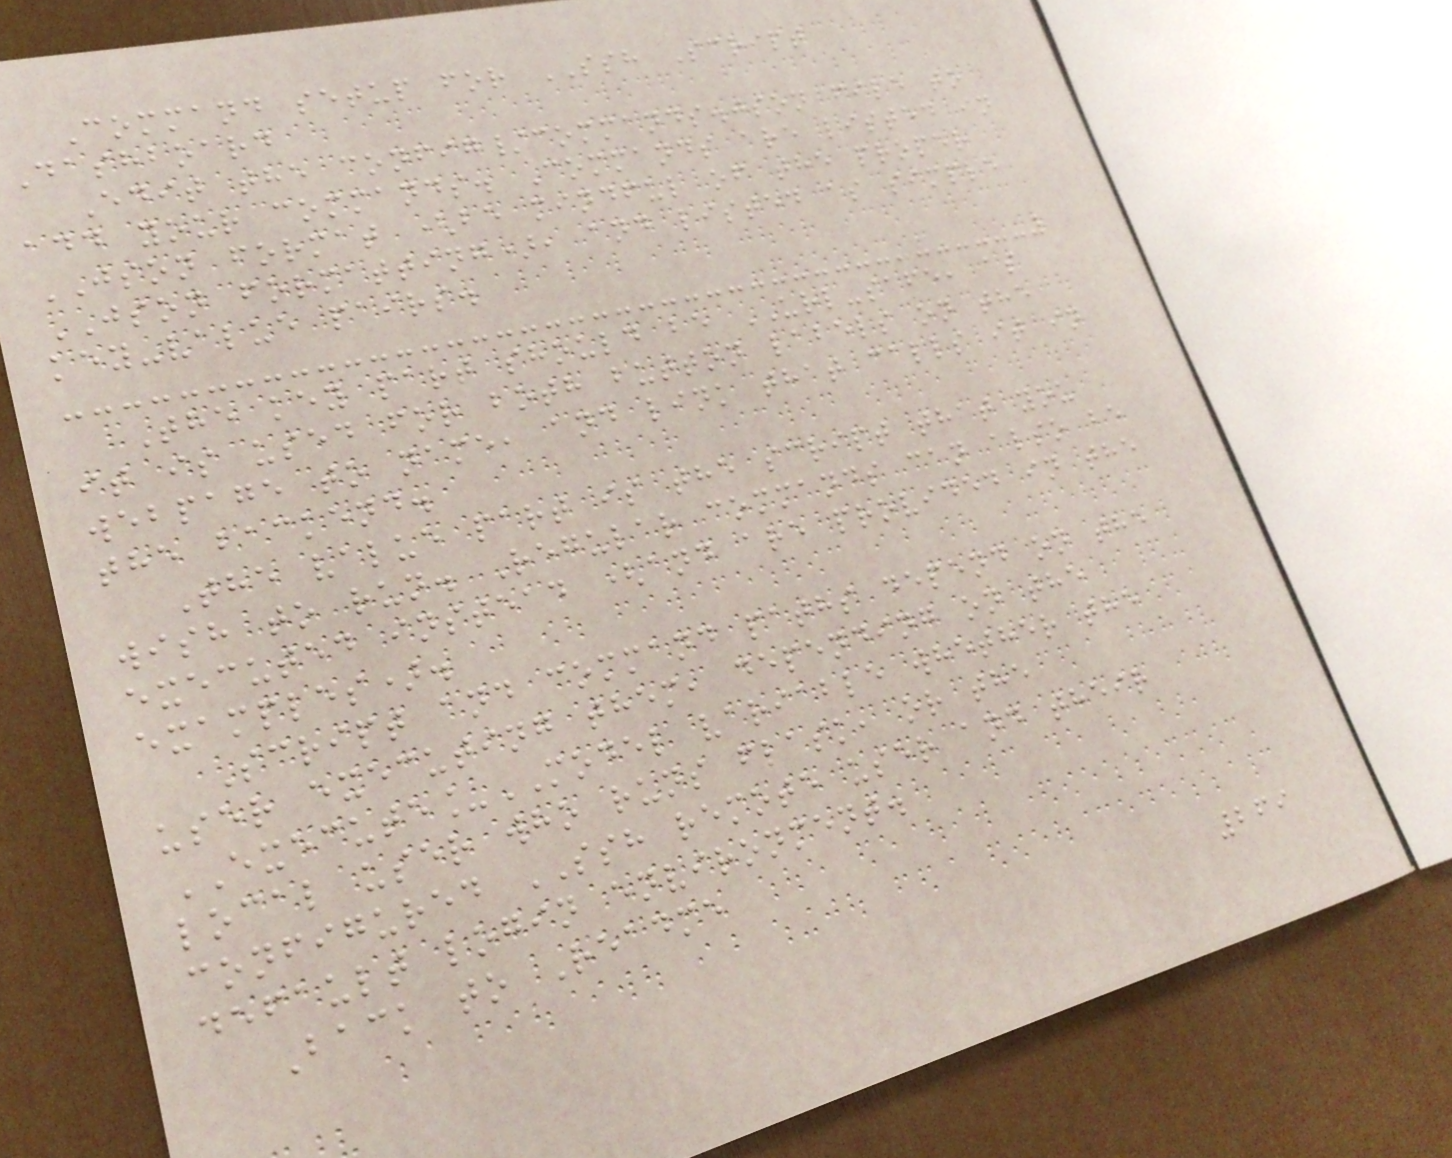Command setup for SSH Script
Dashboard
Edit the config/commands.json file to
add your commands. Commands are listed in
JSON format (be mindful of the proper
JSON formatting), and listed as simple
key-value pairs.
The key part should be URL-safe, as
it is used for both button labels on the
webpage to name, and link that calls it in
the backend.
The value part is the script that you
wish to run. Regular commands can also be
executed instead (and are provided in the
examples).
Script and command paths depend on the
user executing them, depending on the
EXECUTE_MODEL variable whether the
local user who runs flask, or the
configured SSH remote user and their
default login environment.
Back to Readme
269
